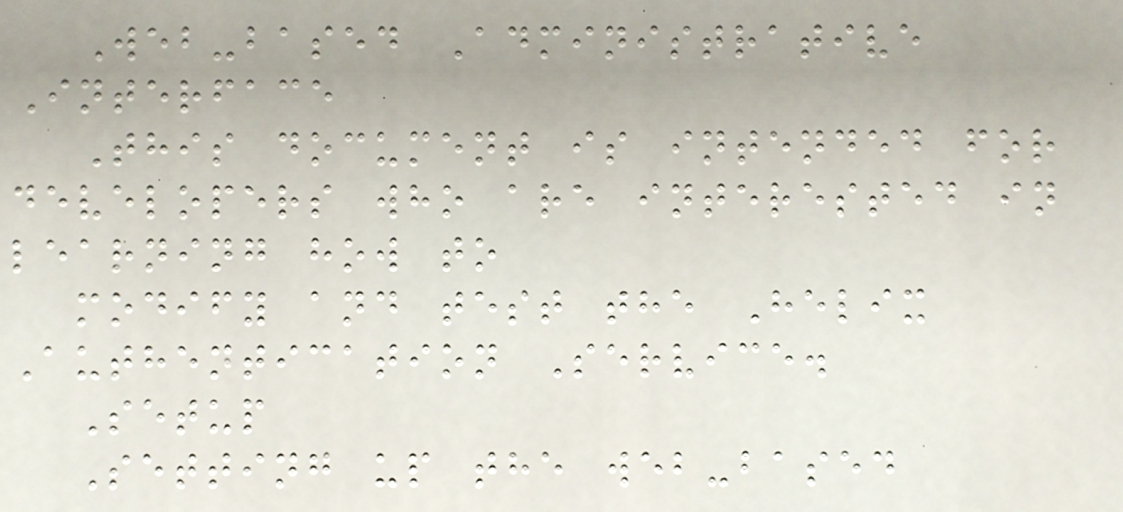Web-based Administrative
Interface
This document is intended for
developers who are interested in
learning how to
modify and test the Helix
Authentication Service.
Setup
Setting up the web-based
